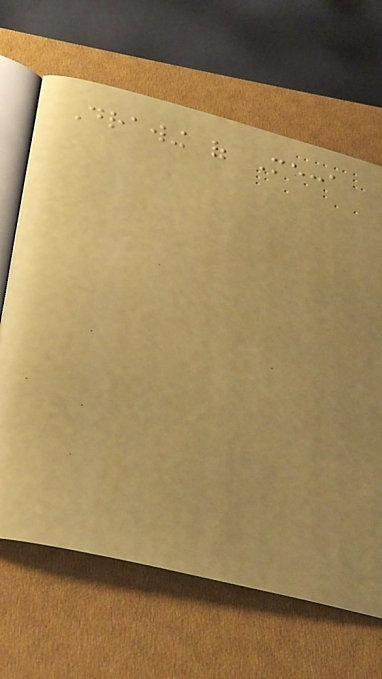Drawing of Mecca
